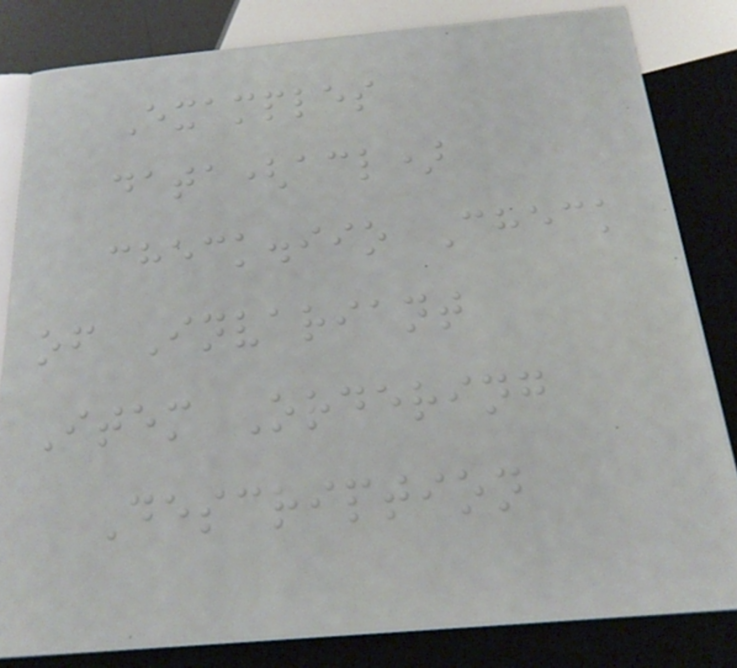Examples
data(acl)
check.iio Check
of Invariant
Item Ordering
Description
